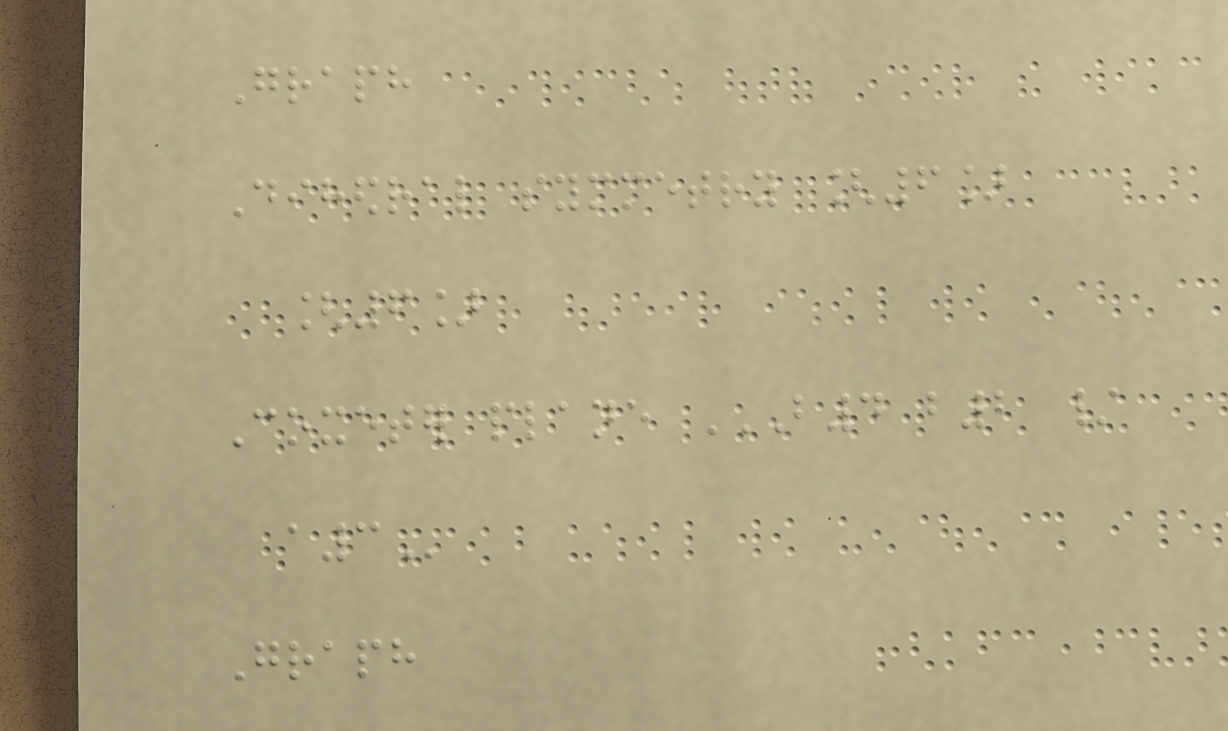Graph
Dihedral symmetry [6]
[6]
Coxeter plane B4 B2 /
A3
Graph
